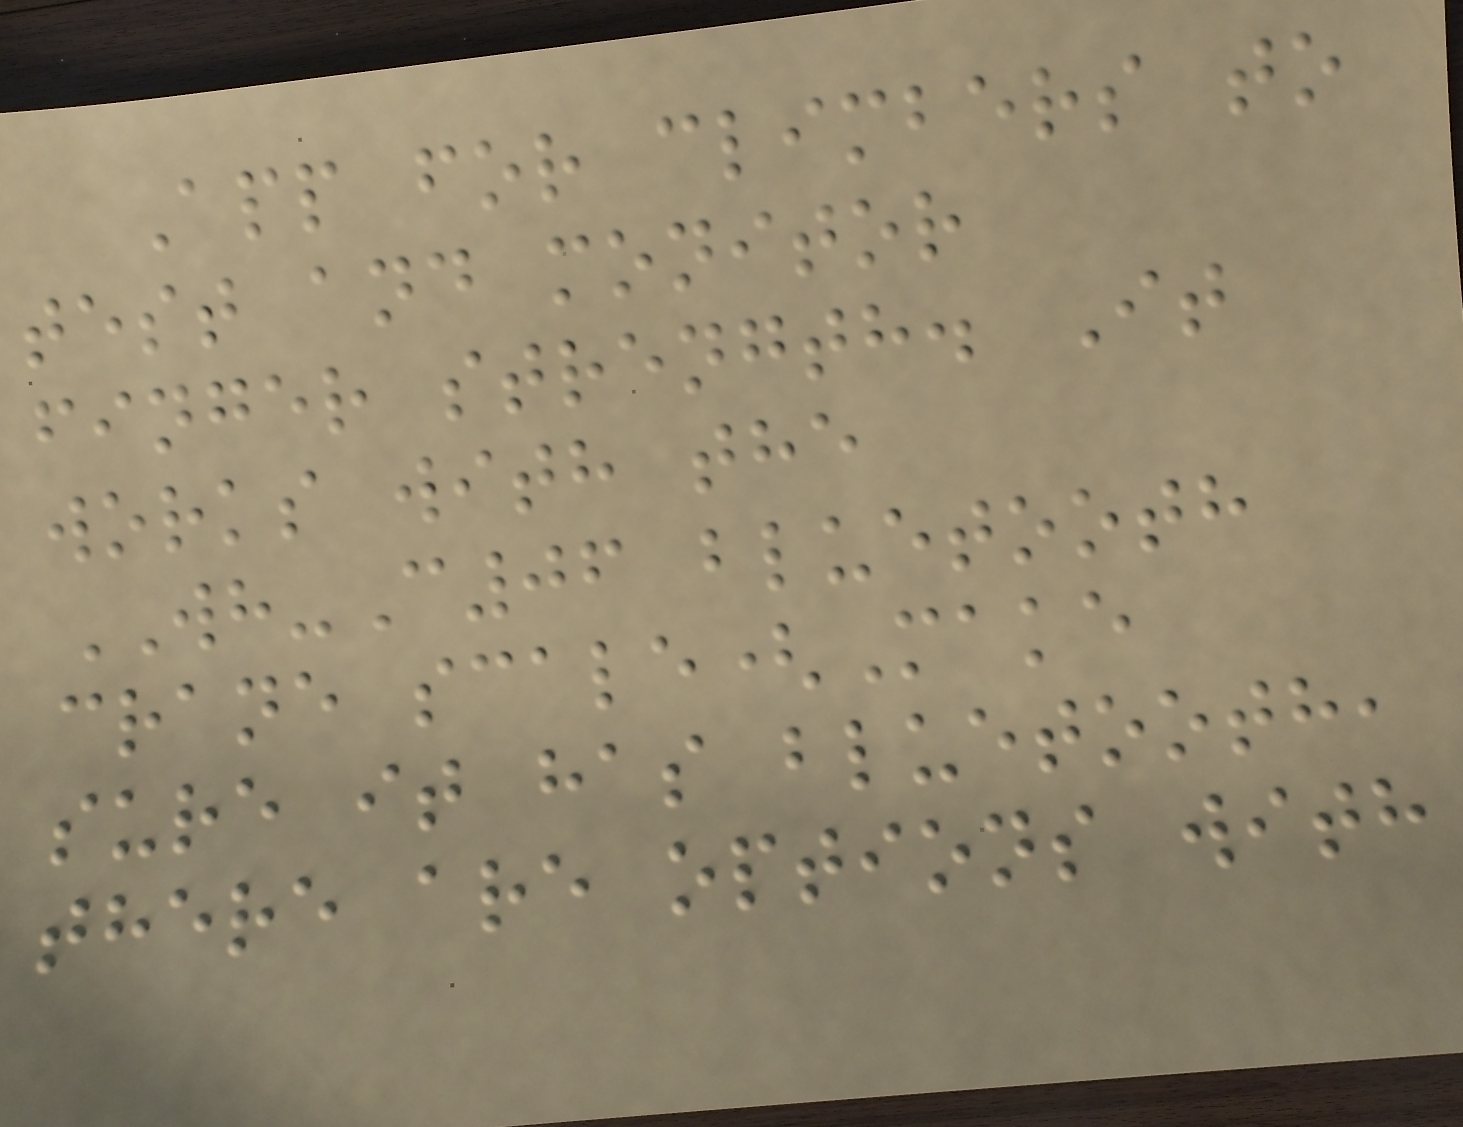App for climbers to
test and monitor
finger strength. It
works with the
WH-C06 bluetooth
crane scale(Make
sure it has bluetooth,
there are options with
